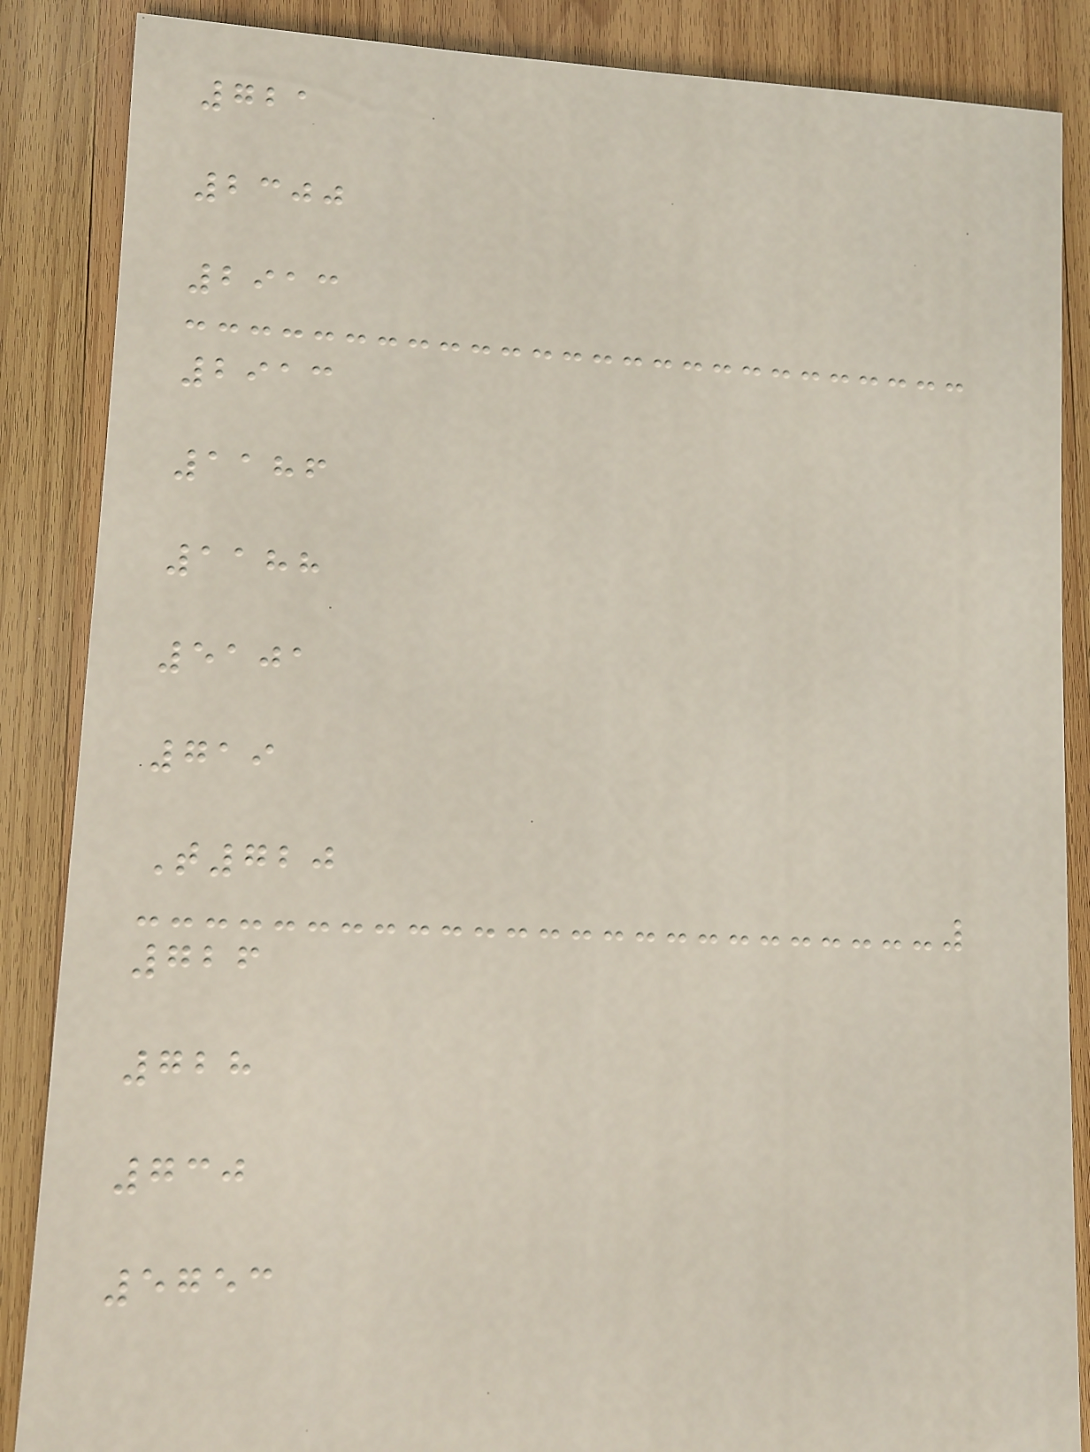721
2300
2913
2913
1186
1188
5101
719
T720
726
728
730
5753
